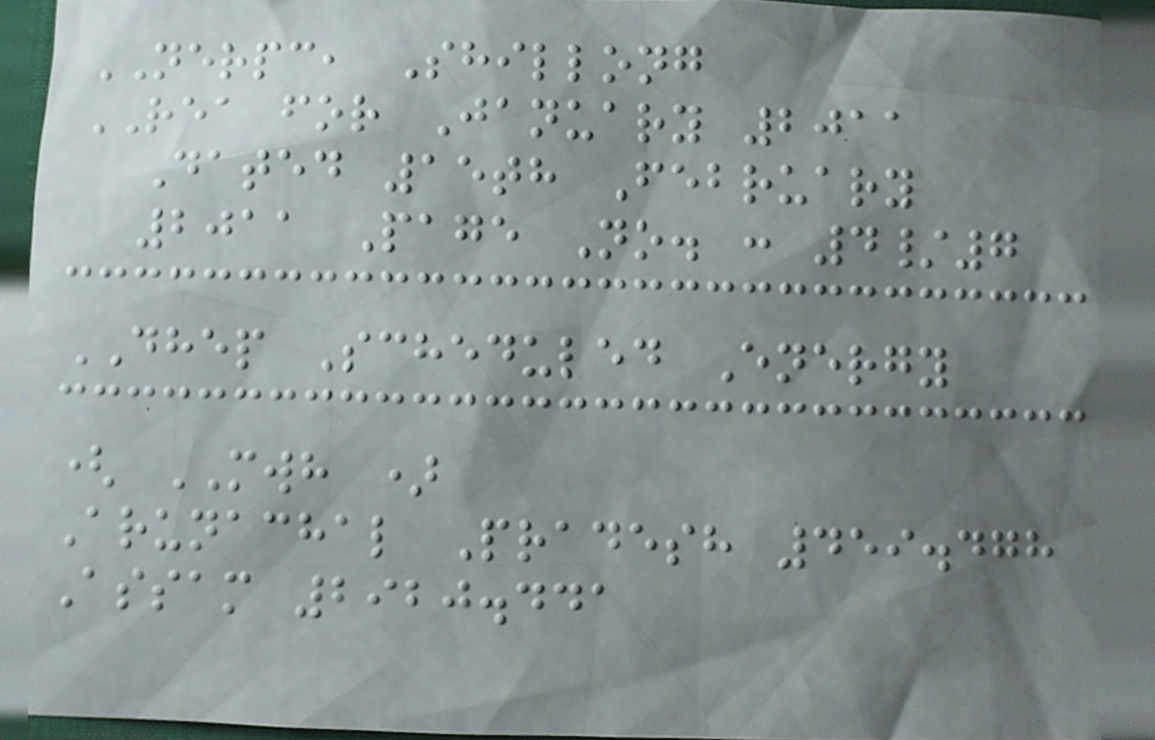NERPC, Shillong
REA for January 2011
Dated 15th February
2011 Page No. : 4/7
DHEP Scheduled Energy
( MWH )
Arunachal Pradesh 459.478
Assam 2920.441
